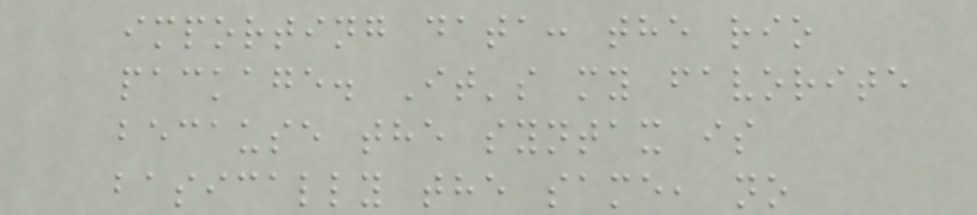importing data: the rio
package. It's my favorite
because the syntax is
basically the same, no
